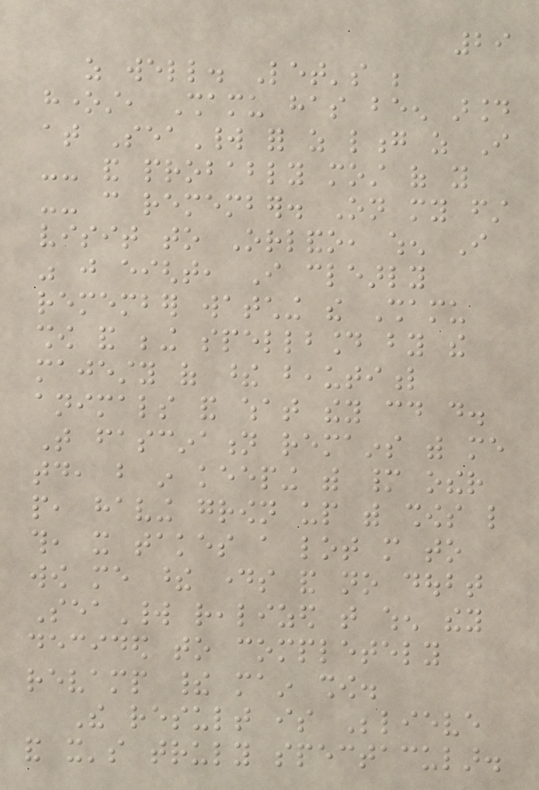29
as well. Let's be
honest, Shamu has been around
at SeaWorld for as long as I
-- and probably most of you
-- can remember. On my first
visit to Orlando, when I
was just eight, I clearly
remember watching the Shamu
show and being spellbound by the
majesty of these beautiful
animals and what they could do.
That fascination remains with me
today, but in keeping with many other
people, having grown up with shows like
this, it takes a lot more to
wow me these days and no doubt
SeaWorld realized that when they
decided to completely
revamp their main show.
The result is Believe
and it's truly spectacular.
